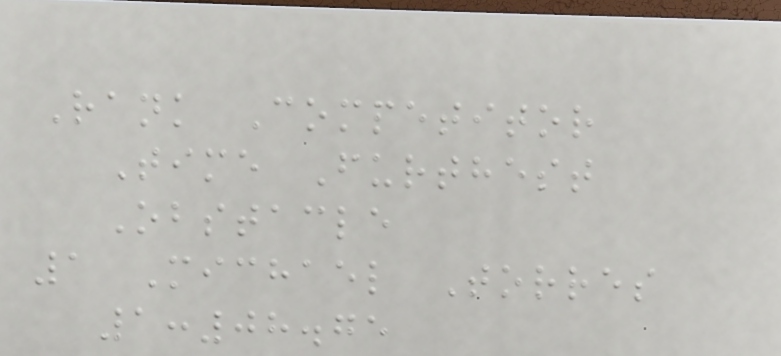Rank Competitor
Time Furthest
Obstacle
1 Michael Torres
1:08.75
